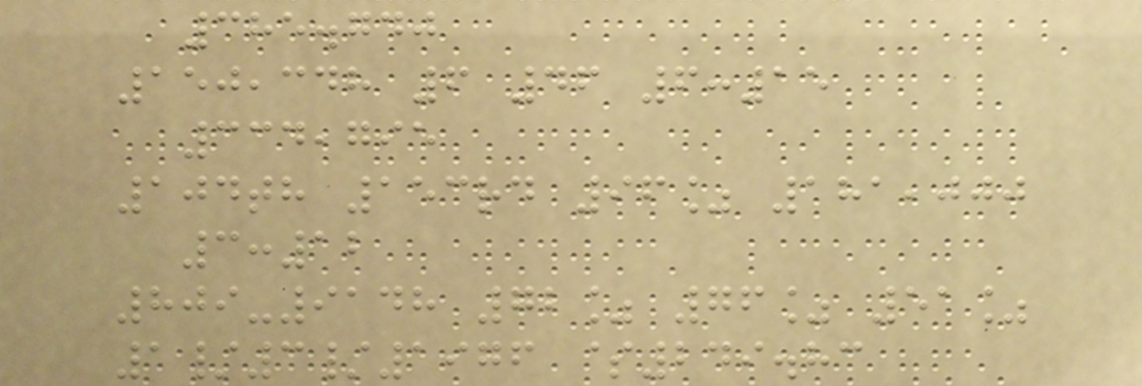385.740
150,348 6 46 6:15
334,795
104th 153rd 96% 181,000
3:12
809-9148 72% 76% 51%
1/3/1976 $249.83
